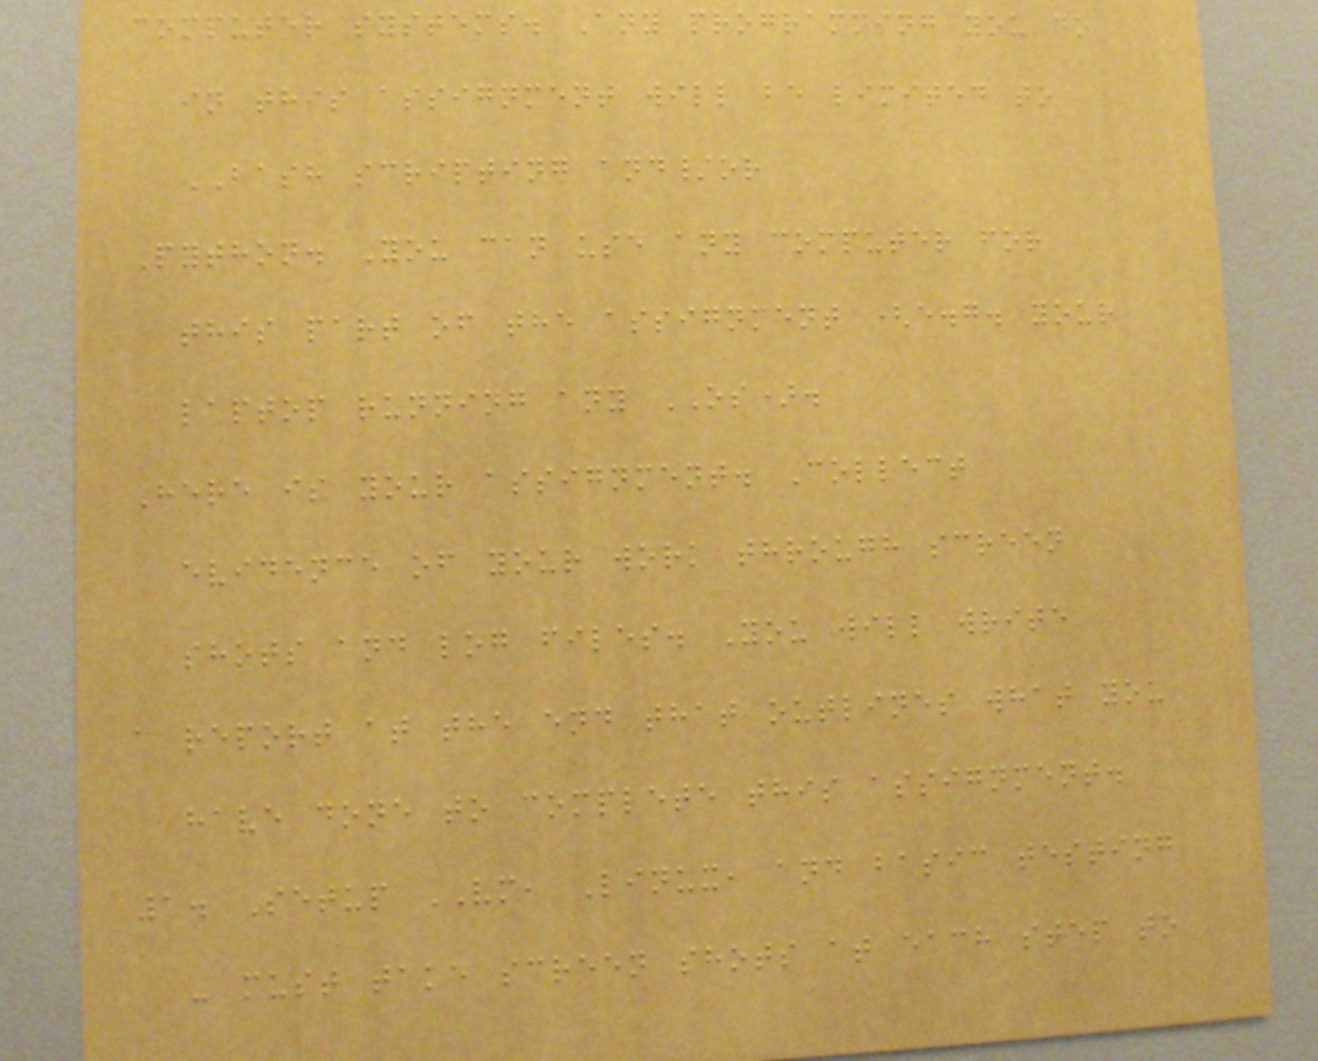computer systems. Any programming you do
in this assignment will be limited to
BASH scripting and/or
Python. You can use any computer for
this part of the assignment (e.g. your
laptop running any OS).
Here is your assignment. Collect
evidence of your work through screen
shots and log files. You will write
a report at the end that outlines what you
have done to complete this assignment.
1. Setup VM, Linux, and basic testing
- must take screen shots at each step to
